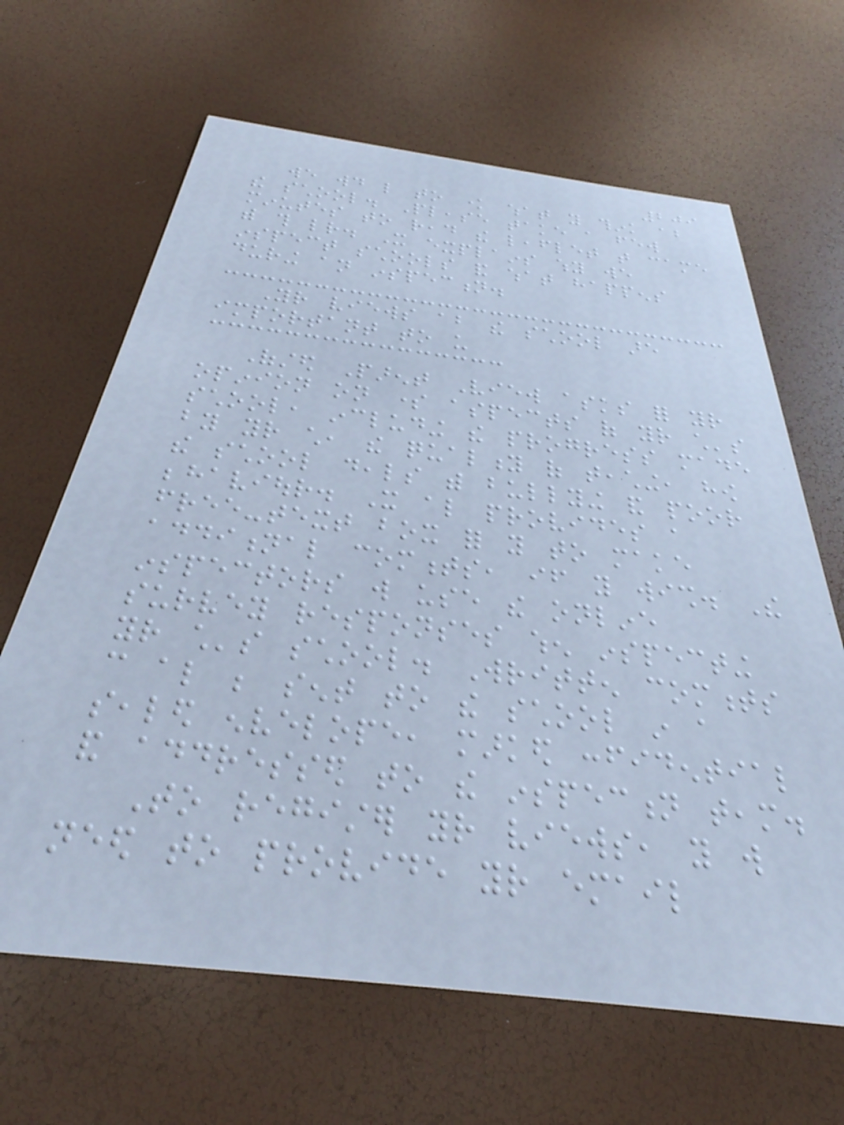209
we would like to know what you think about
the school. Please take a few
minutes to read the leaflet that came
with this letter. It explains why we
inspect schools and what happens
during an inspection.
Your views about the school are
important to us
Ofsted Parent View asks for your
opinion on some aspects of your child's
school, including the progress made
by your child, the quality of teaching, how
the school deals with bullying and poor
behaviour. It also provides a
free-text box for you to make
additional comments, if you wish. The
inspectors will use the online
survey responses when inspecting
your child's school. Written comments
can also be sent to the school in a
sealed envelope, marked confidential
and addressed to the inspection team.
To register your views, you will
need to provide your email
